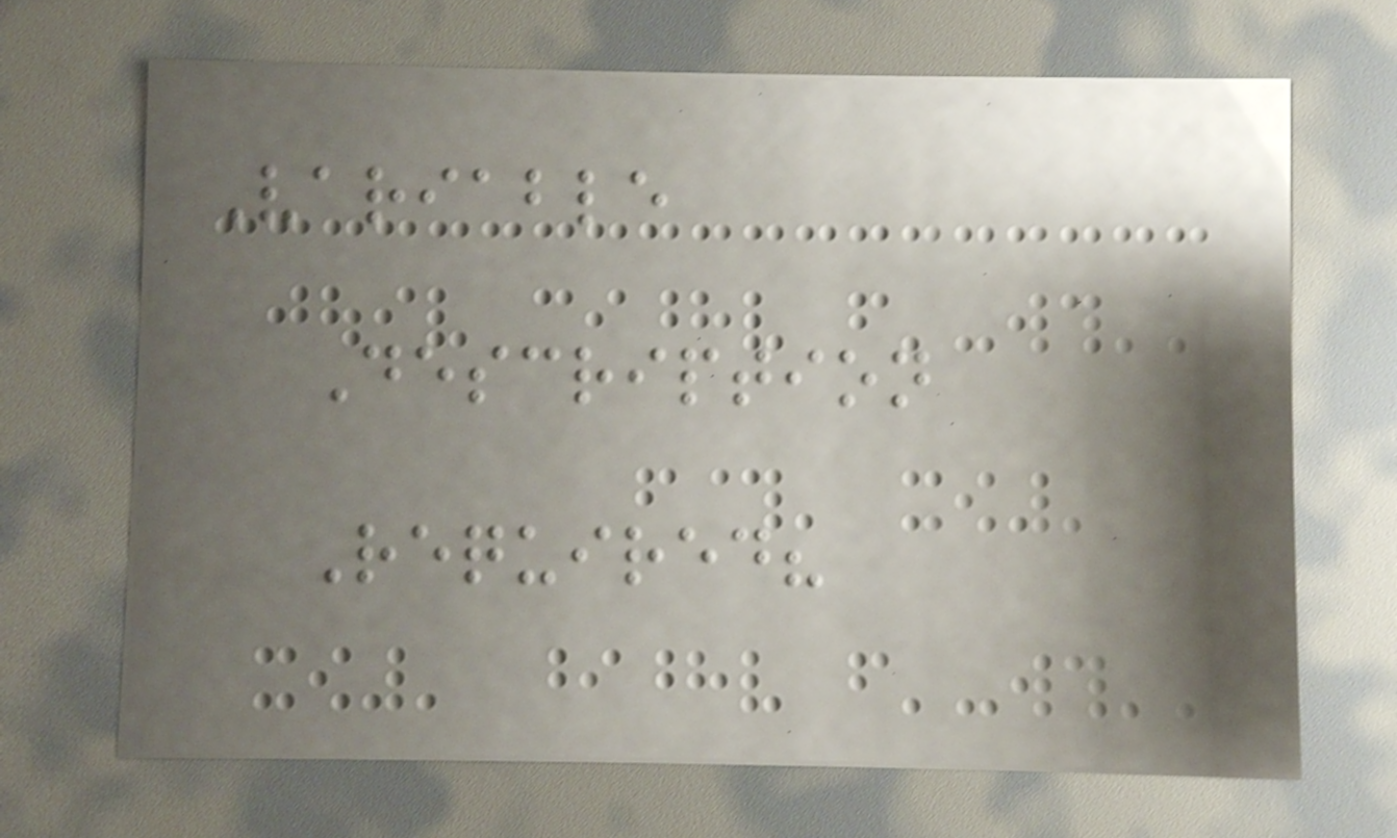Variable
Description
Required?
